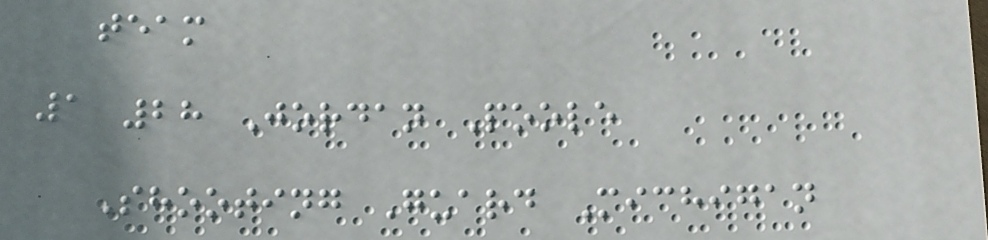team
1 28 Jordan Poole
Shooting Guard Michigan
